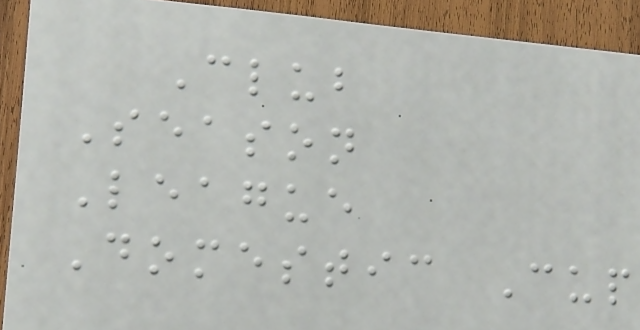Club
Season
League
Domestic Cup
